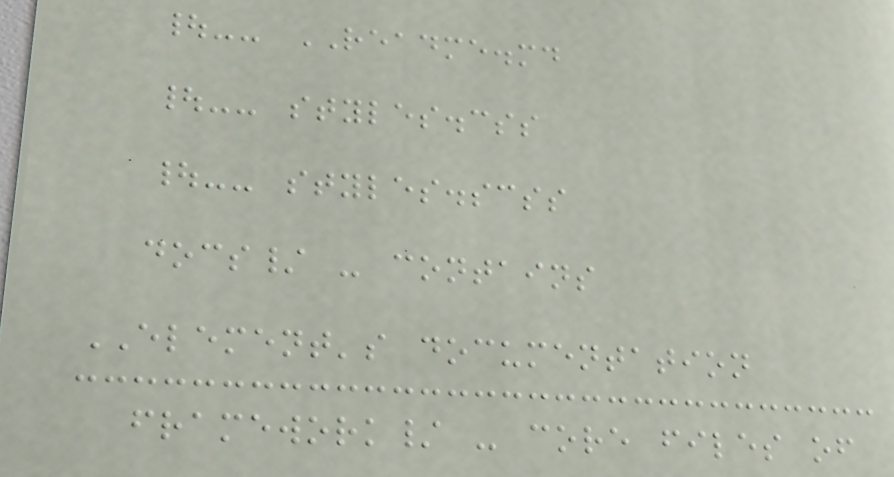|-- README.md
|-- styles.css
|-- styles.scss
docs/ - contains
ELEMENT's documentation
framework/ - core files of
